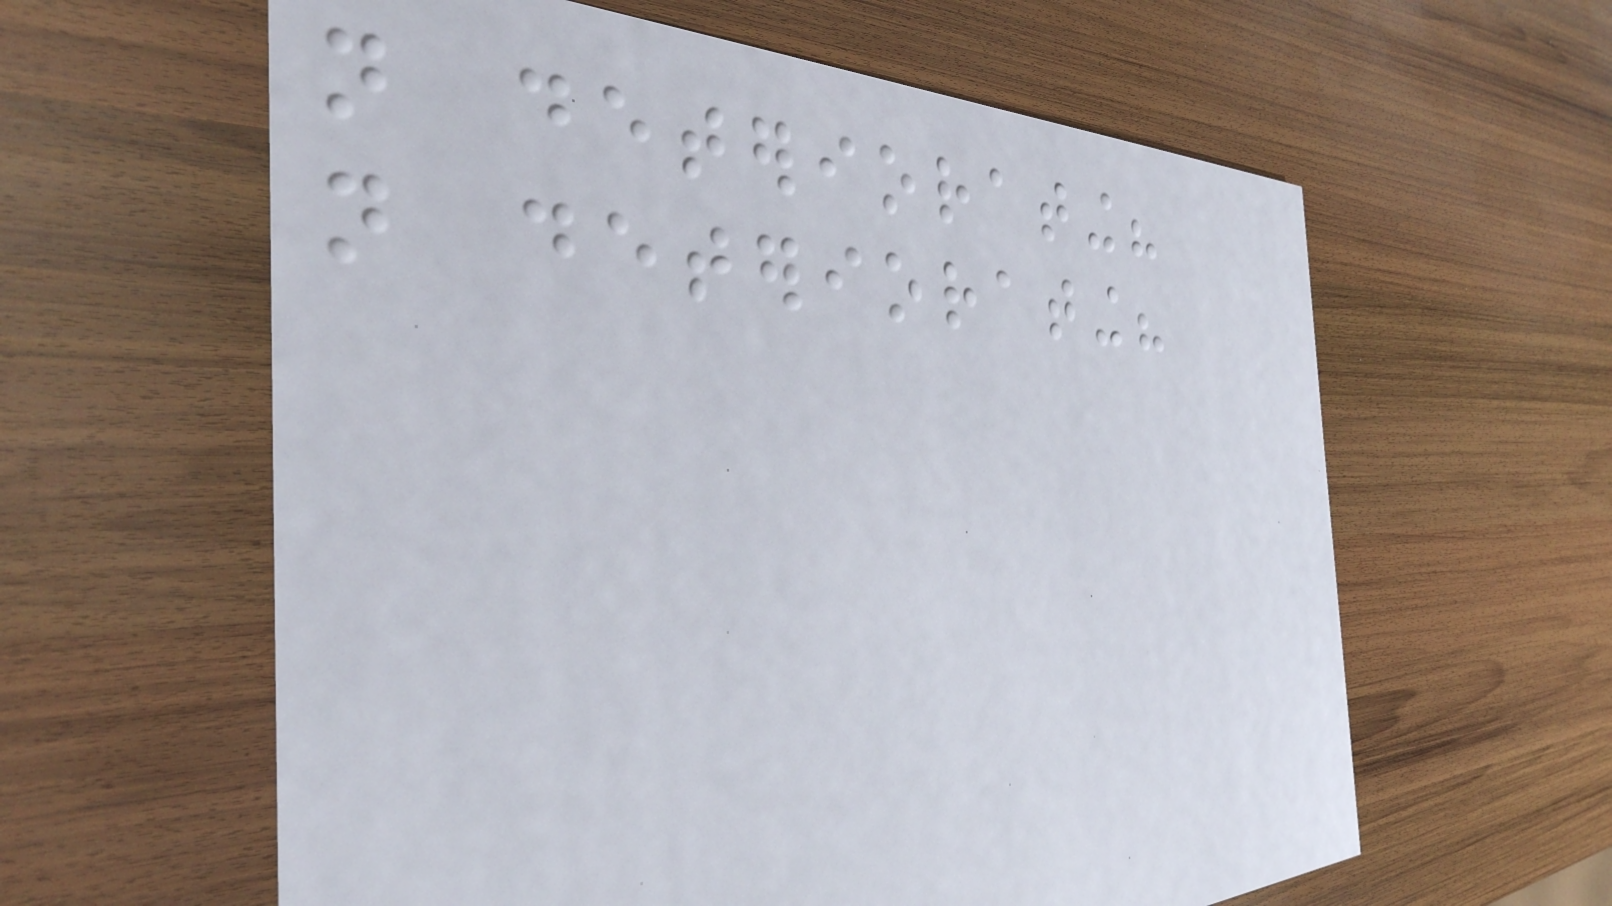not deteriorating?
not deteriorating?
